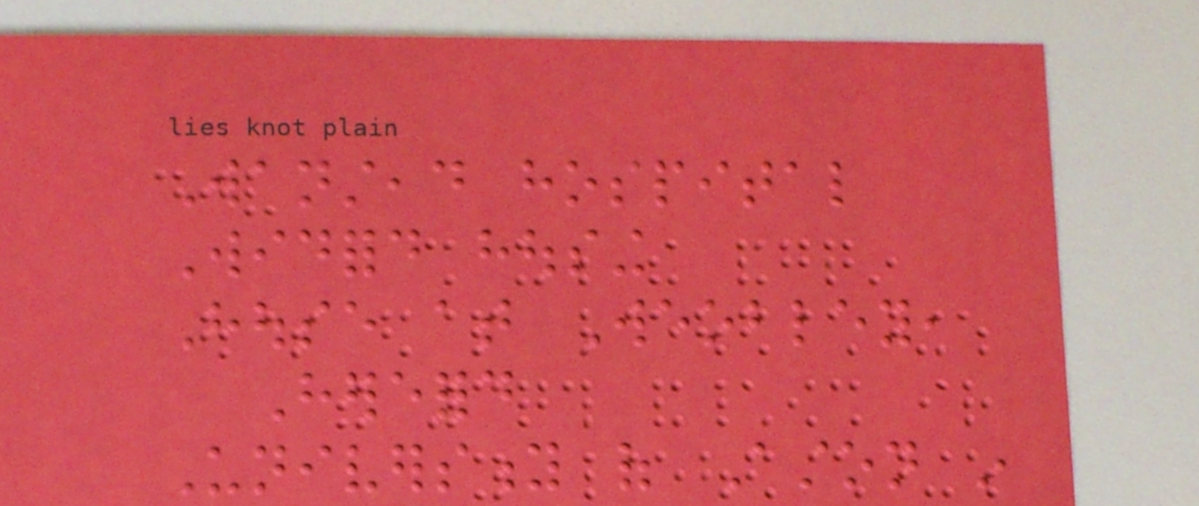Wanstead hospital
Widford housing
House at Weobley,
Hereford
University of Aston in
